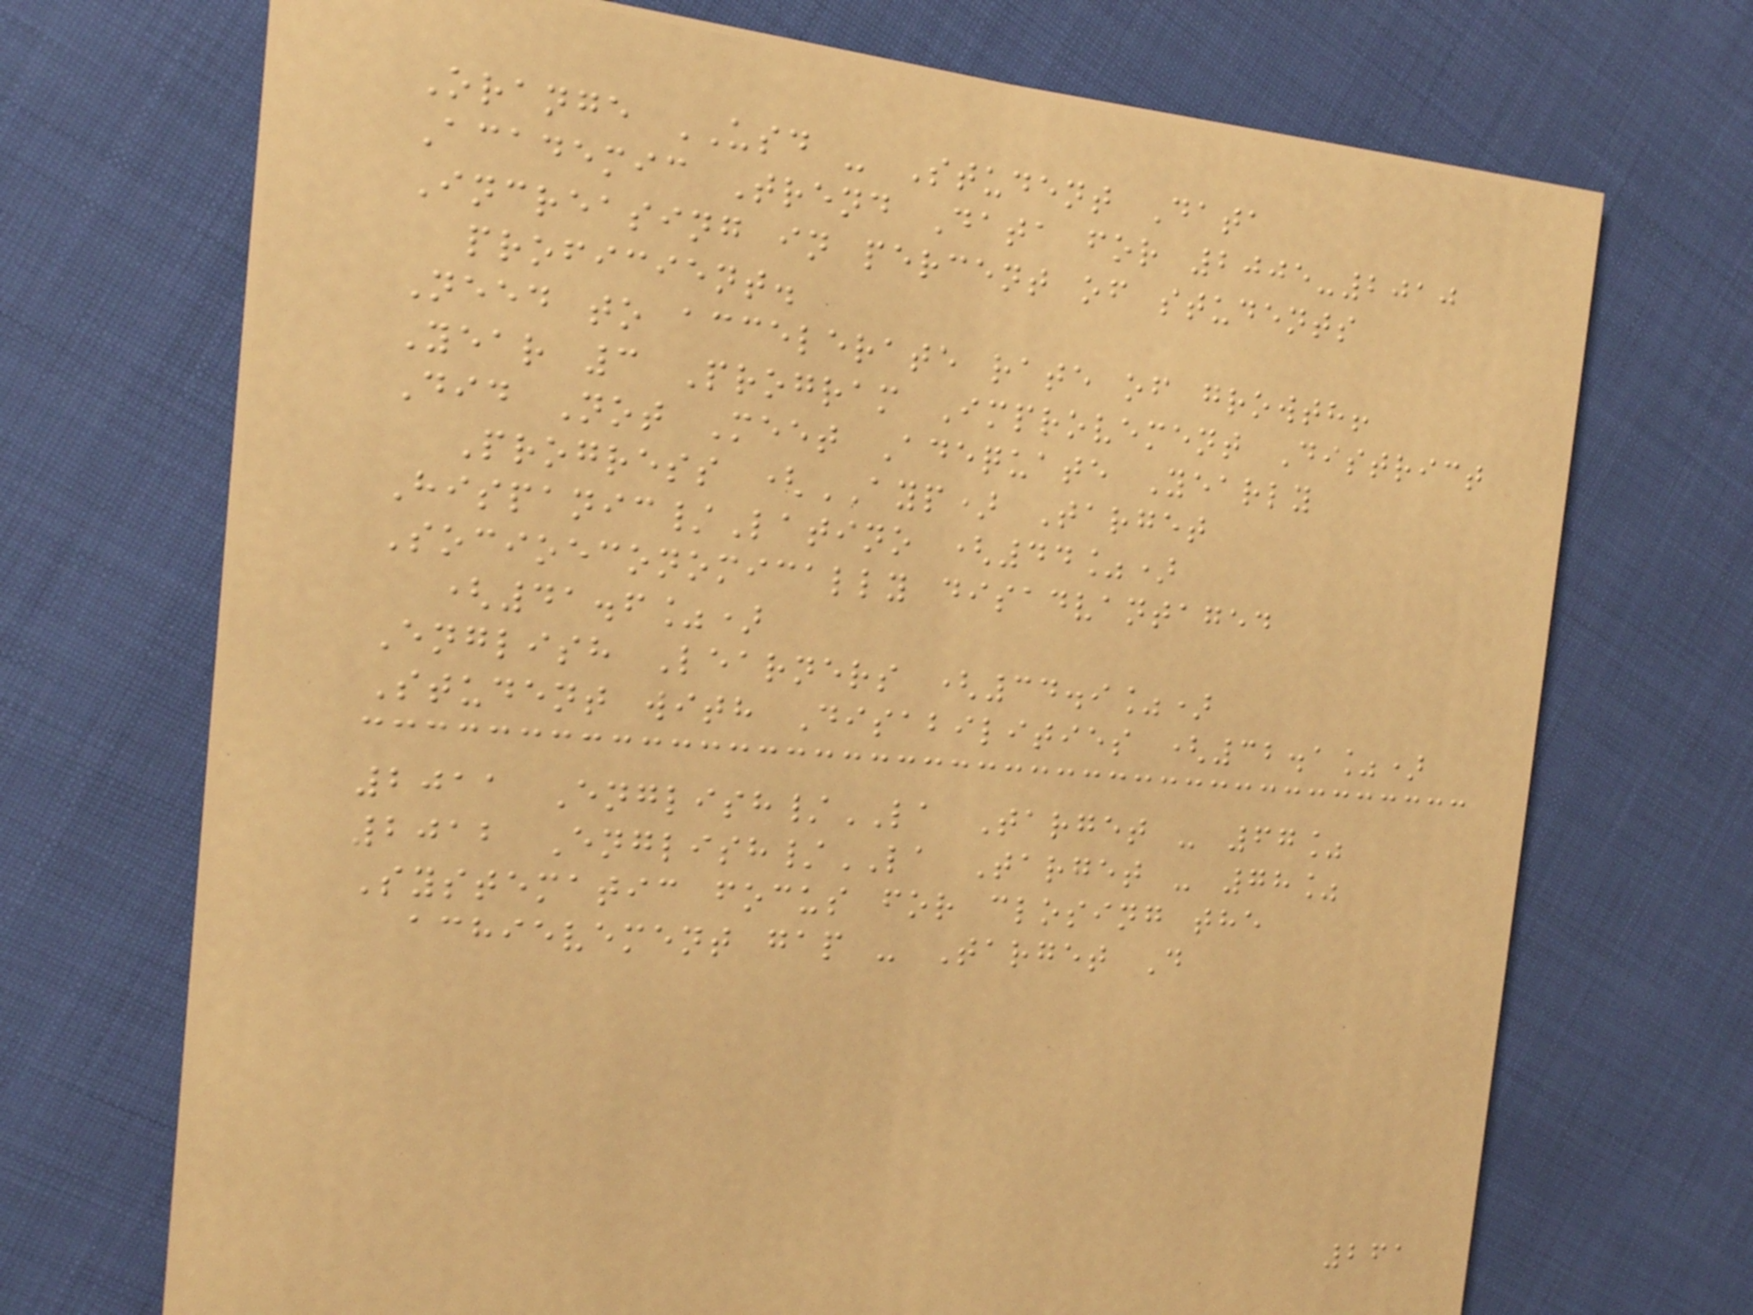Orange USD - Student Data
Academic Trend Data for 2005-2010
Increasing in percent of students
proficient.
Need to accelerate rate of growth!
Year 3 Program Improvement District
Did Not Meet Adequate Yearly
Progress (AYP) Target
Hispanic/Latino (44%)
Socioeconomically disadvantaged
(41.6%)
English Learners (34.9%)
Student with Disabilities (32.1%)
2011 English/LA Target - 67%
2012 English/LA Target - 78%
Systematic focus for closing the
achievement gap - Target D
261
